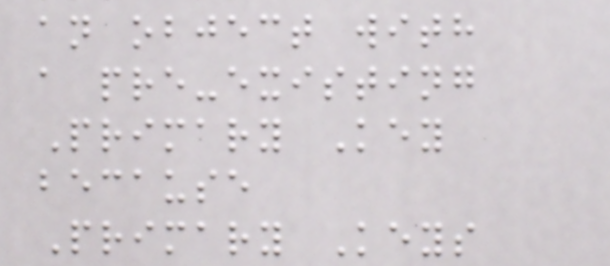an object with
a pre-existing
Primary Key
because
Primary Keys
